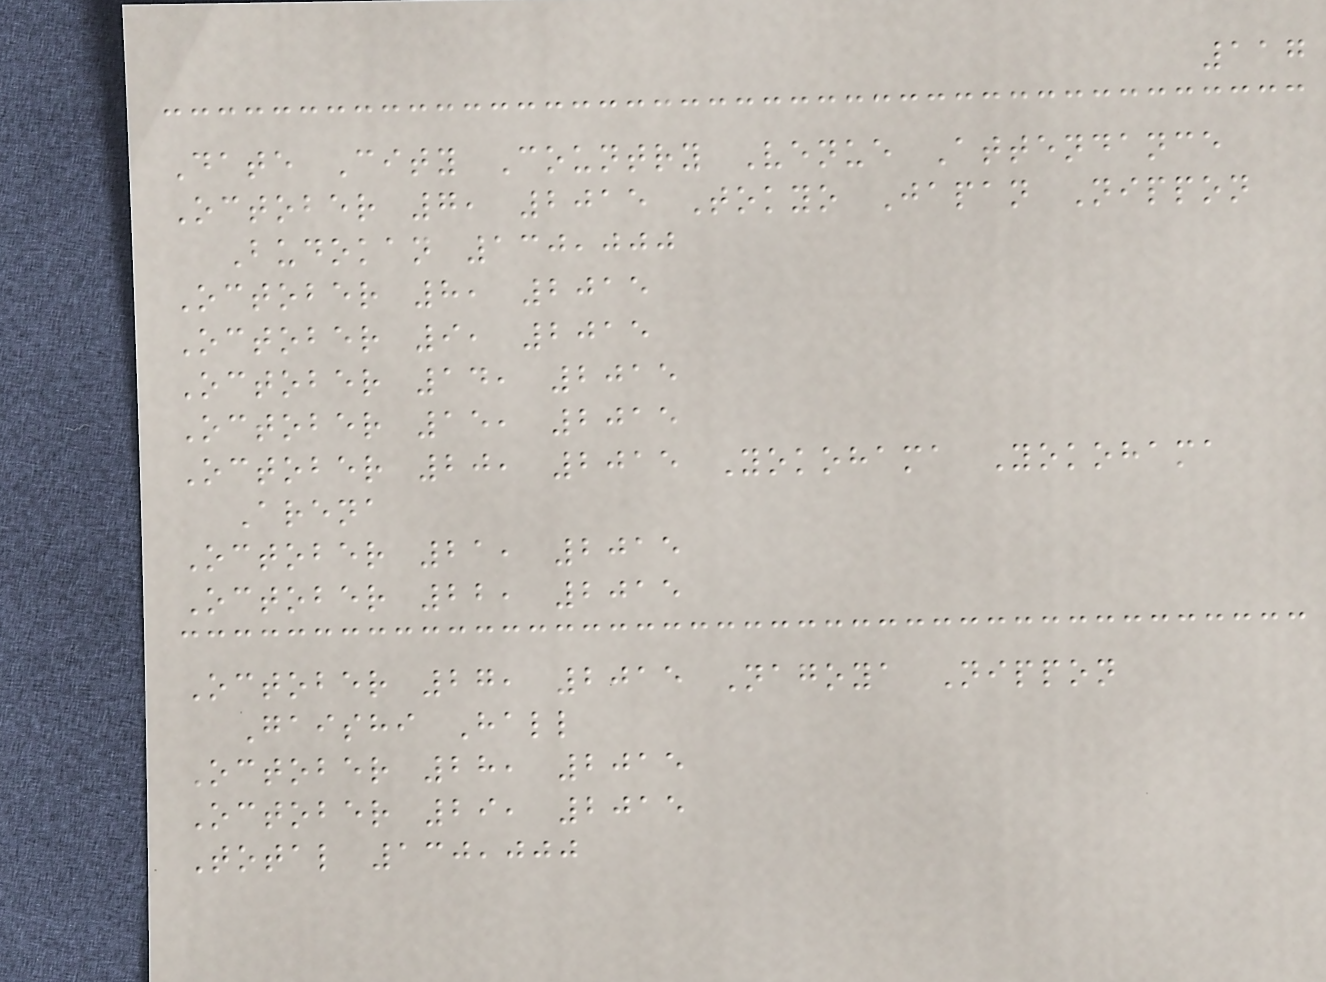117
Date City Country Venue Attendance
October 7, 2015 Tokyo Japan Nippon
Budokan 130,000
October 8, 2015
October 9, 2015
October 14, 2015
October 15, 2015
October 20, 2015 Yokohama Yokohama
Arena
October 21, 2015
October 22, 2015
October 27, 2015 Nagoya Nippon
Gaishi Hall
October 28, 2015
October 29, 2015
Total 130,000
